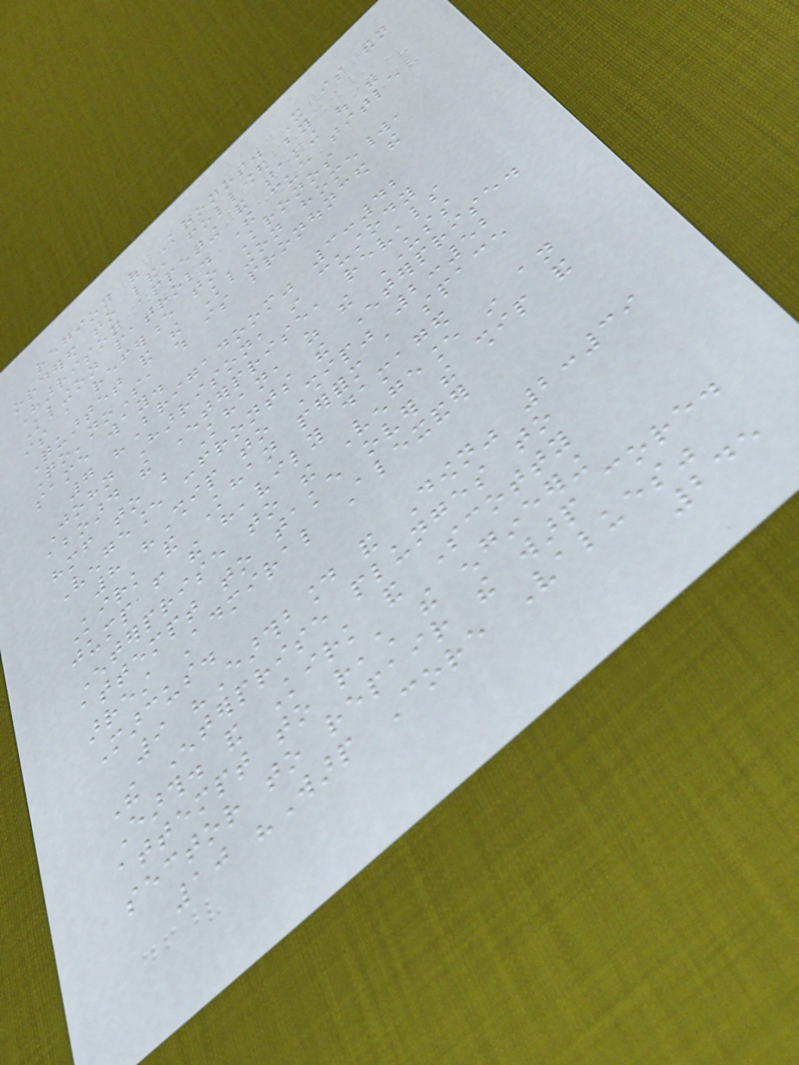region of Kronos. It is then
ordered to land, followed by
Harrison appearing and taking out the
Klingon patrol. The cue title
is a reference to Kronos
Quartet and the Klingon homeworld,
Qo'noS, which is pronounced the
same way.
7 "Brigadoom" 3:42
John Harrison, in custody
aboard the Enterprise, reveals
himself to be Khan, as the USS
Vengeance confronts the Enterprise.
8 "Ship to Ship" 2:52
Kirk and Khan perform a space
jump from the heavily damaged
Enterprise to the Vengeance in an
attempt to take over the ship and
arrest Admiral Alexander
Marcus.
9 "Earthbound and Down" 2:39
The Enterprise plunges to
Earth. and Kirk and Scotty
attempt to reach the engineering
sector to repair the warp core.
10 "Warp Core Values"
245
